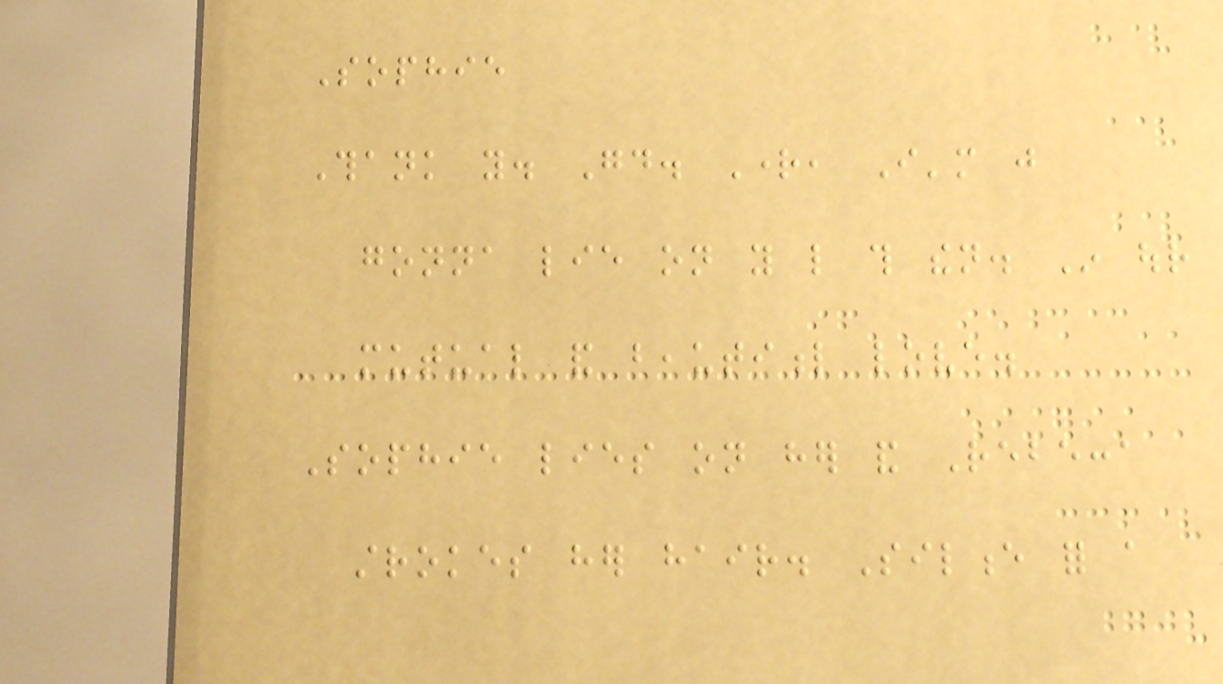Sophie
Thank you. Good. Right, I'm just
gonna lie on you like this then. In our
mutual and beautiful love.
Sophie lies on her and Rebecca
strokes her hair. Silence for a
